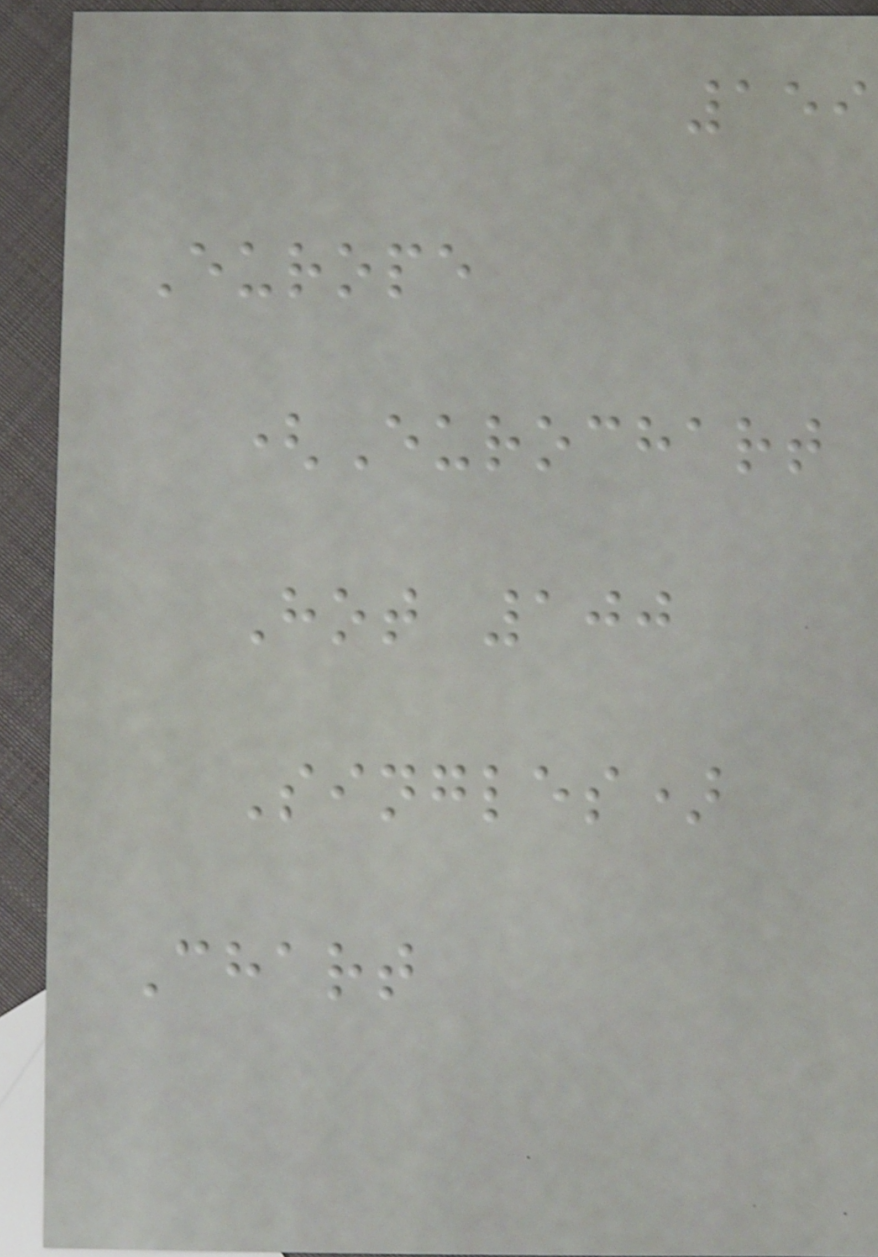159
Europe
(Eurochart
Hot 100
Singles)
Chart
